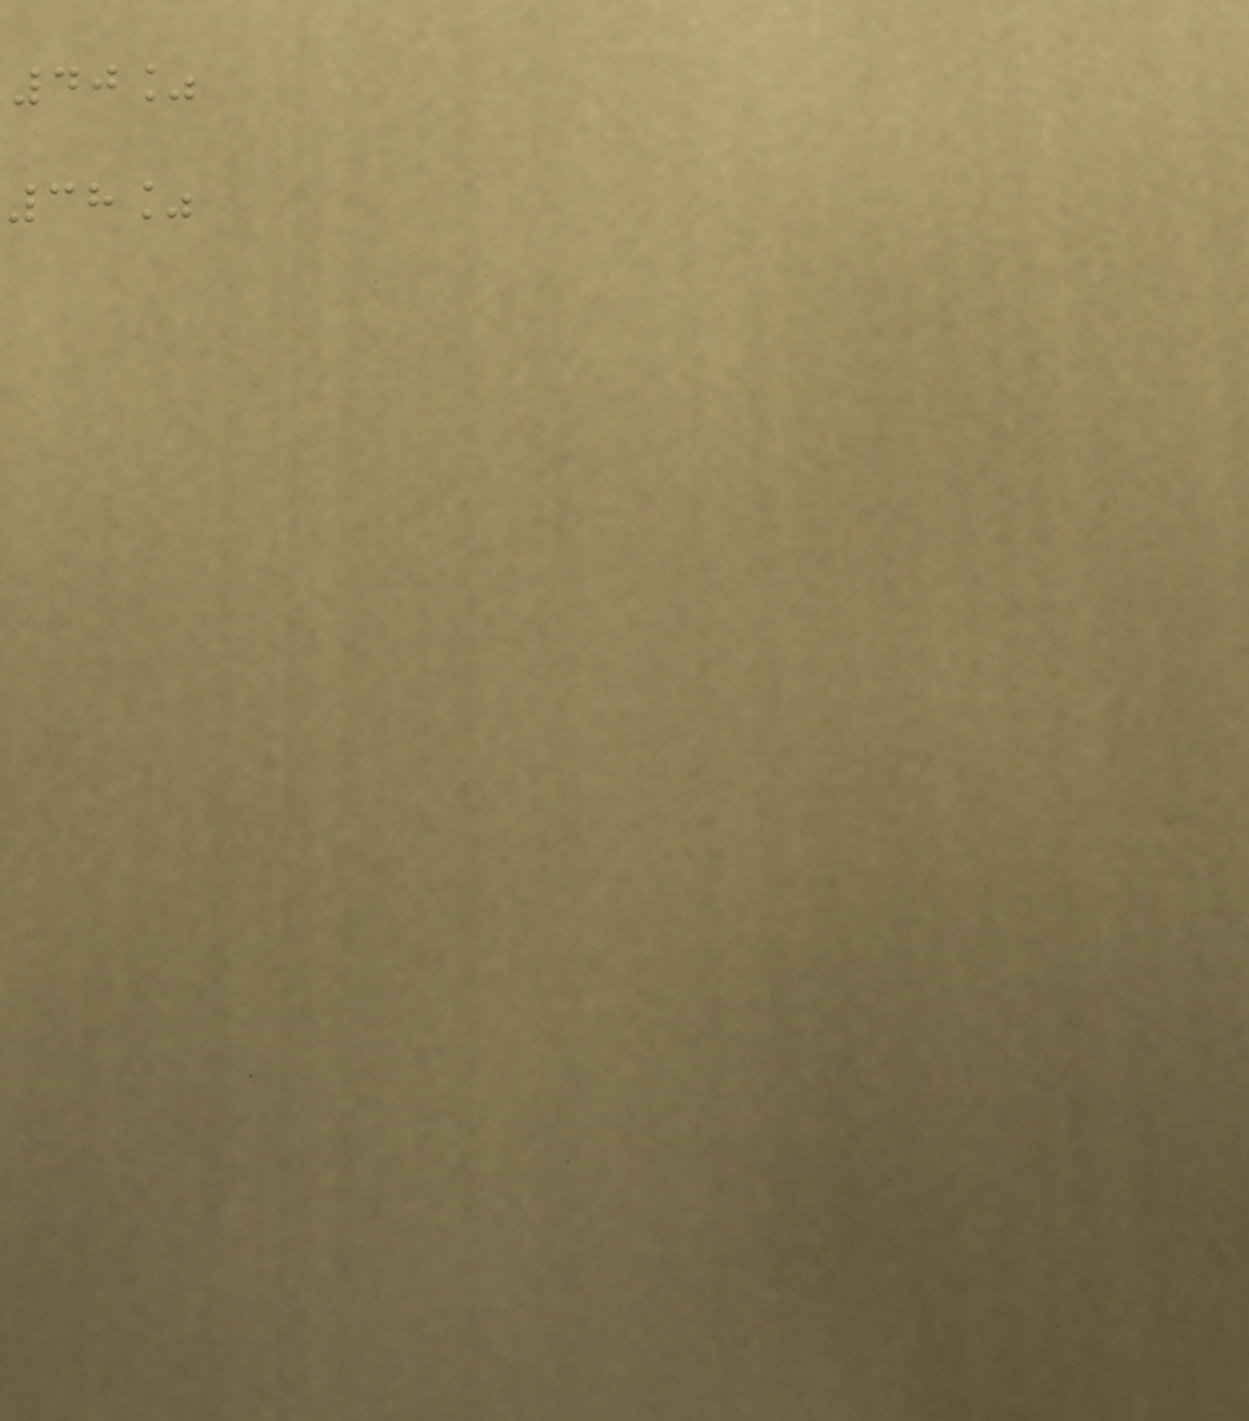40%
38%
